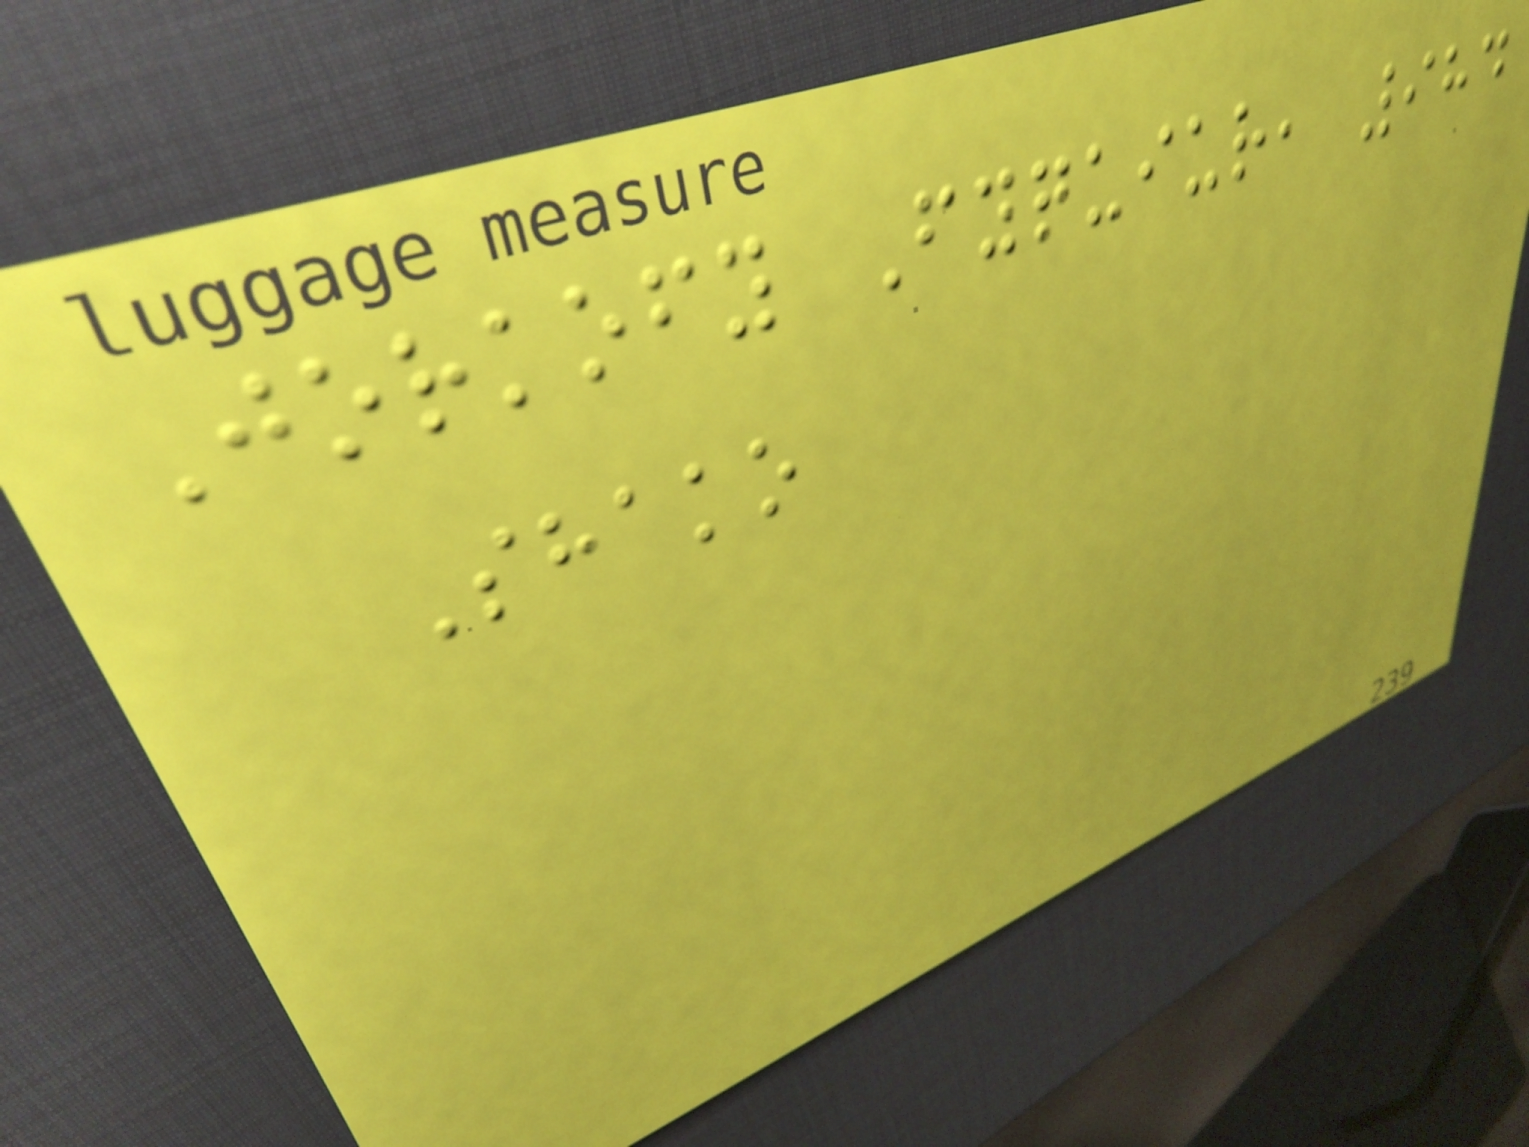Jorkofy Fyquiur, 984
Shako
